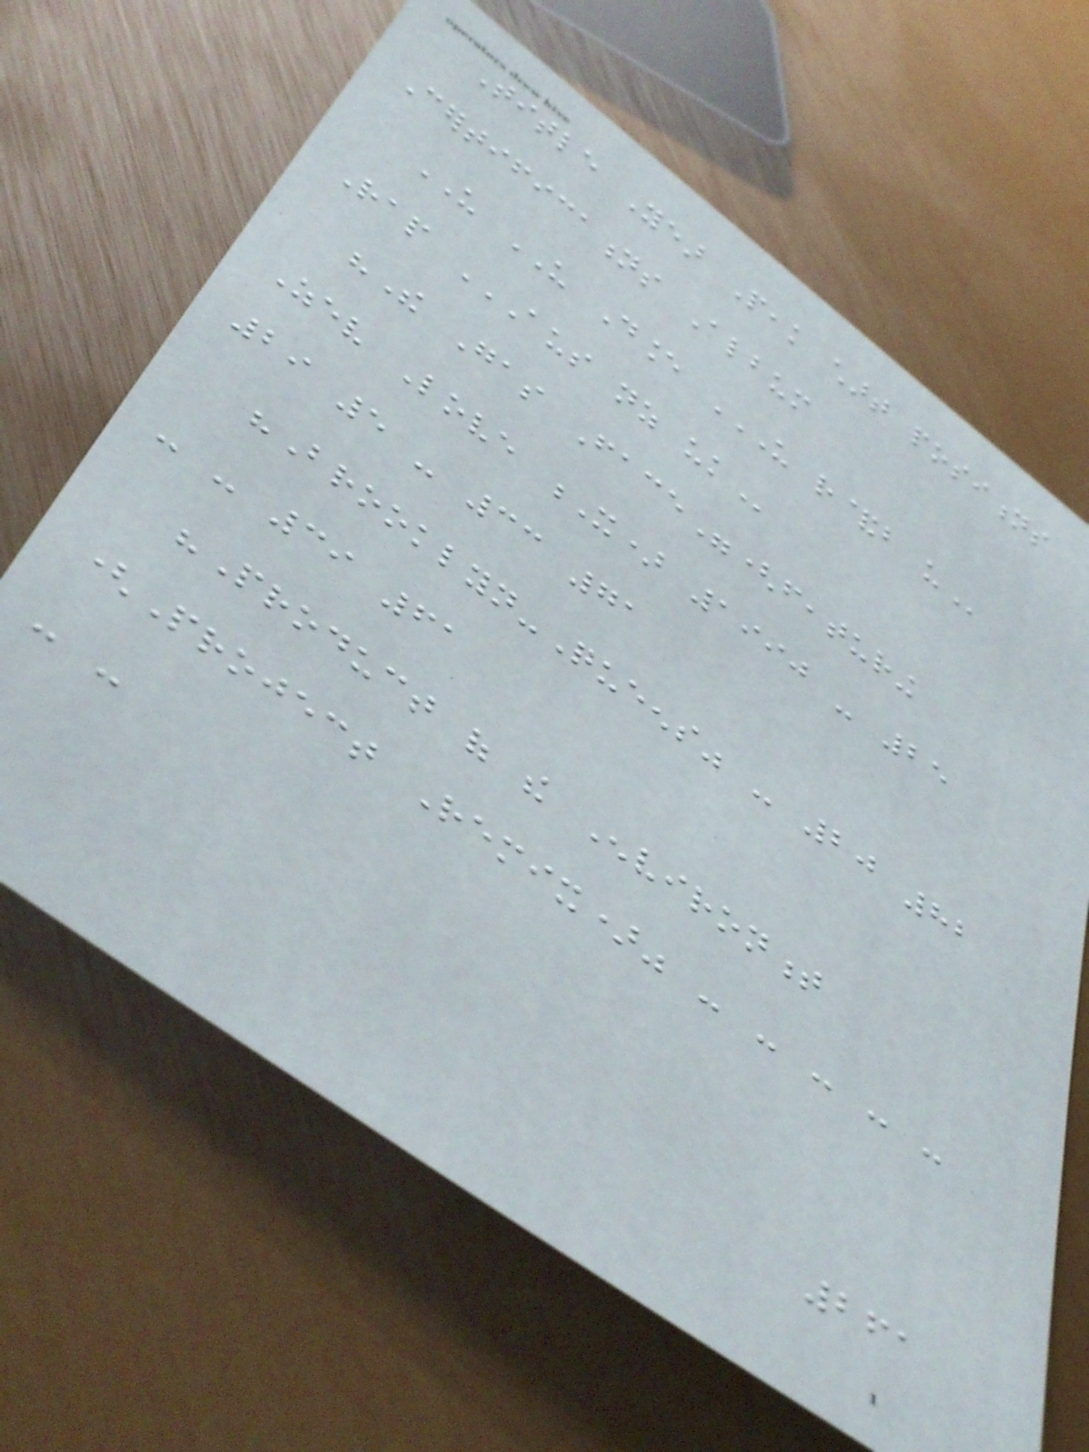Title Year Peak chart positions
Certifications Album
US US Dance US R&B US
Rap AUS NZ UK
"The Gas Face"(featuring
Zev Love X) 1990 - 25
29 5 - 33 71
"Brooklyn-Queens" - 20 82
- - 39 61
"Product of the Environment
(Project Remix)" - - - - -
- -
261
